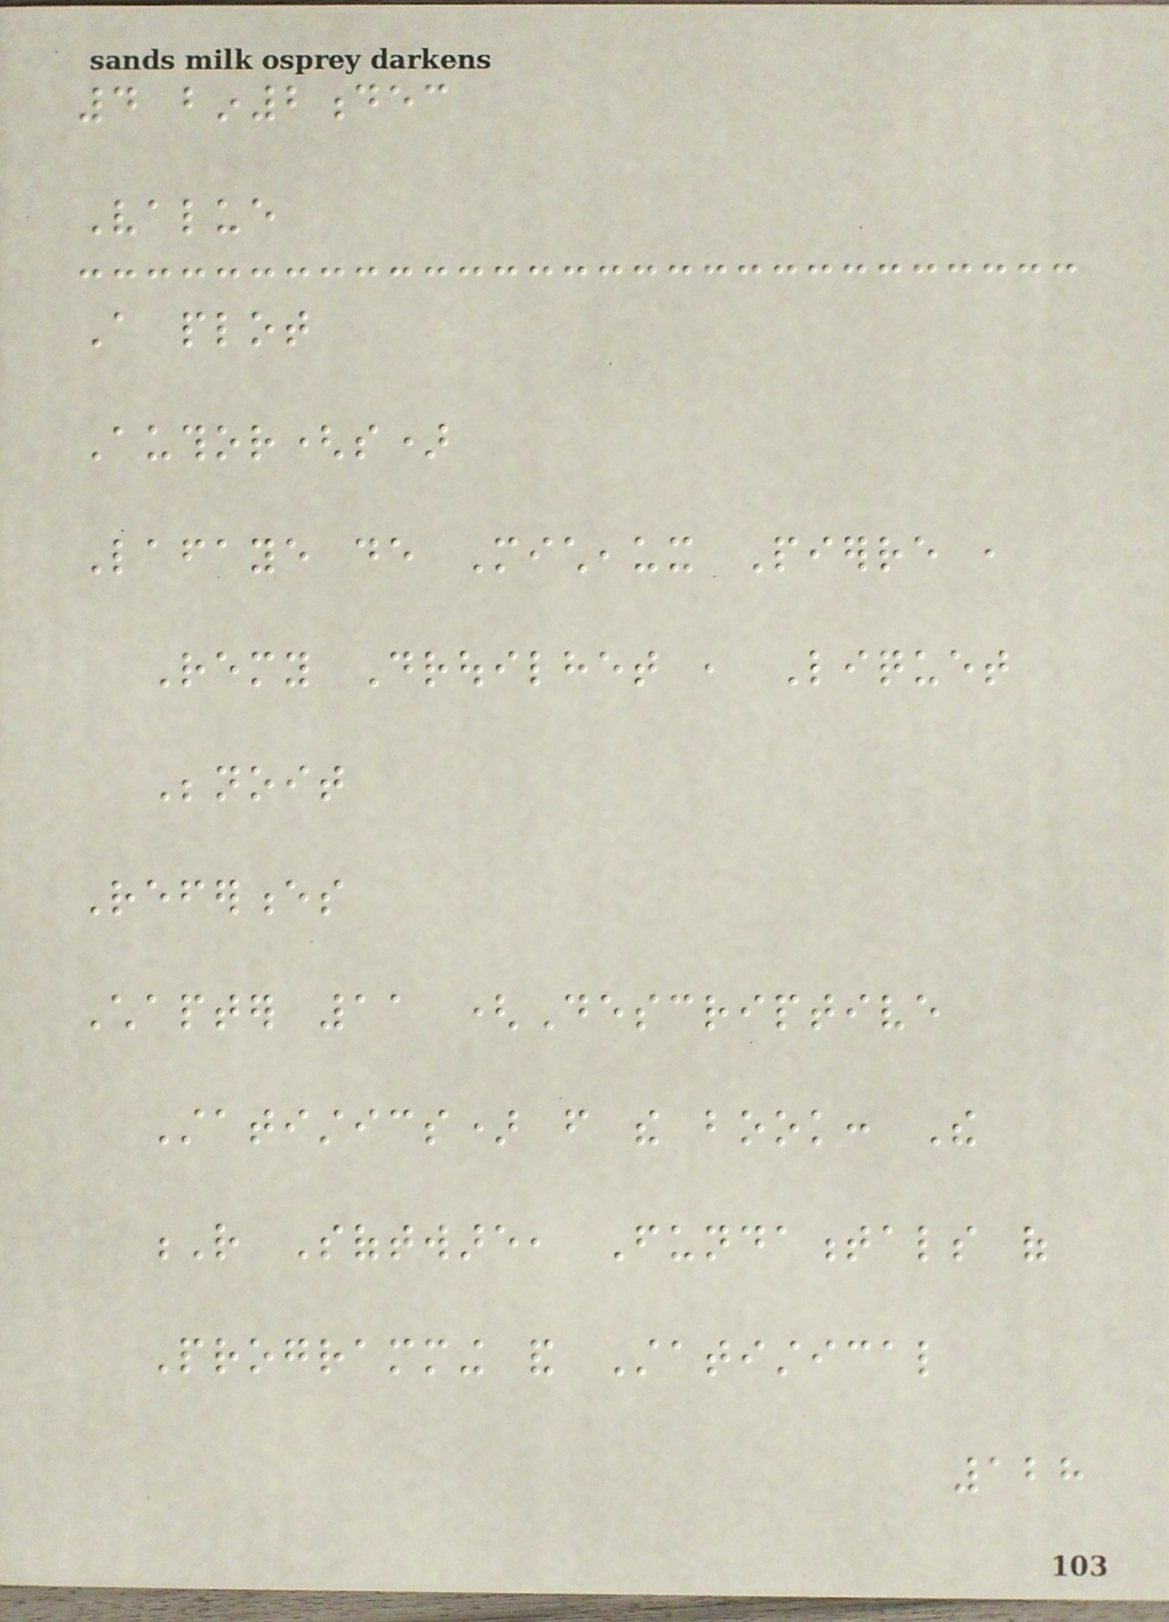4 bin2dec
Value
A plot
Author(s)
Lafaye de Micheaux Pierre ,
Remy Drouilhet , Liquet
Benoit
References
Chapter 11 (Descriptive
Statistics) from the book: The
R Software, Fundamentals of
Programming and Statistical
128
